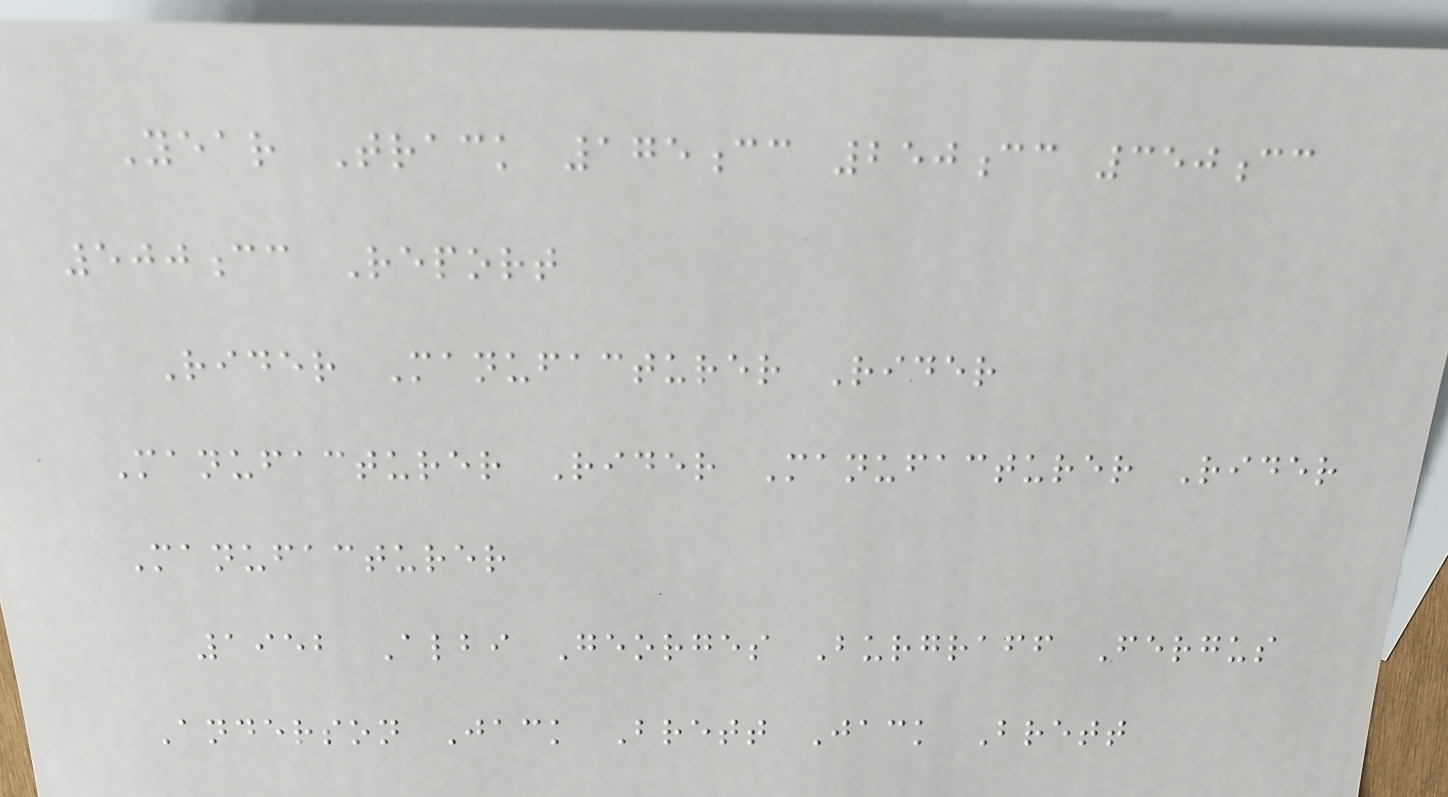Year Track 175cc 250cc 350cc
500cc Report
Rider Manufacturer Rider
Manufacturer Rider Manufacturer Rider
Manufacturer
1952 Albi Georges Burgraff Fergus
Anderson Jack Brett Jack Brett
